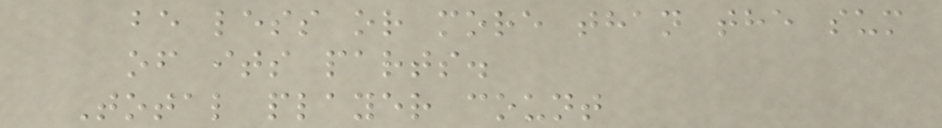be less or more than the sum
of its parts.
Total player count
